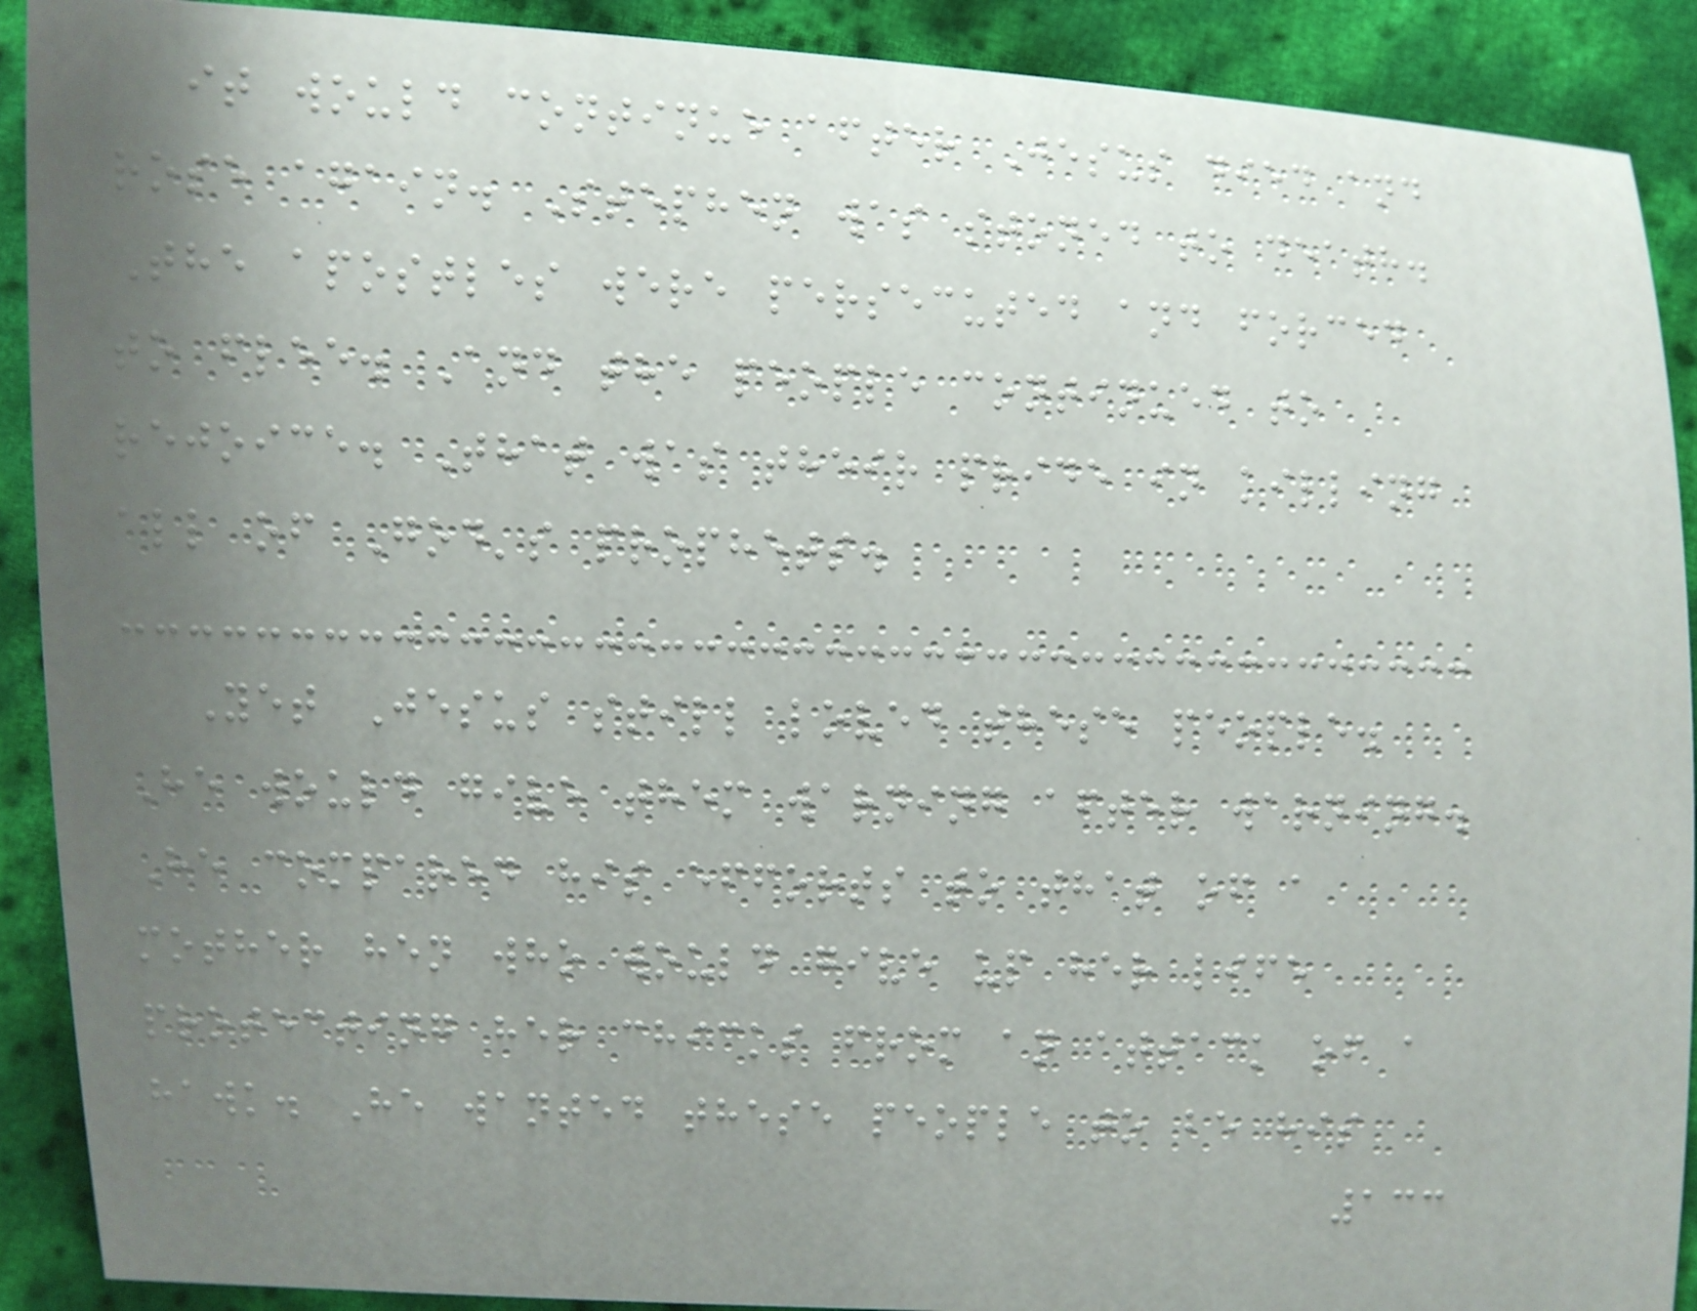it would continue after Jesus died and
rose again. Stephen was stoned to death.
The apostles were persecuted and forced
to flee. And the people continued to
rejoice. That was their pride in killing
all of God's prophets.
Yet Jesus still loved these people.
He would give them warning after warning.
He compared his efforts to that of a
mother hen who would give up her life
protecting her chicks from an attack of a
hawk. He wanted these people to be his
133
